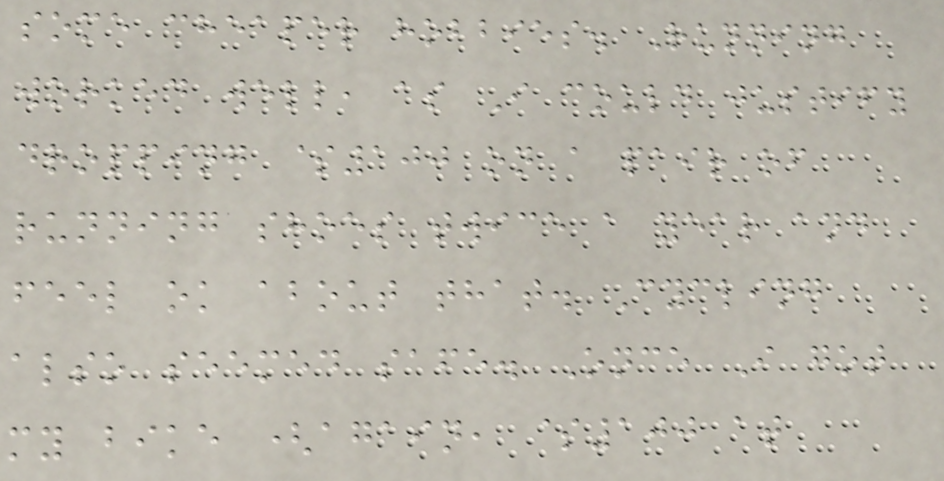some cheaper hobbies. Running
worked well, as I could justify
dropping $100 on a pair of
running shoes twice a year and
feel ok about that. Cycling
also seemed safe. Once I got
my bike (again, $100 at
